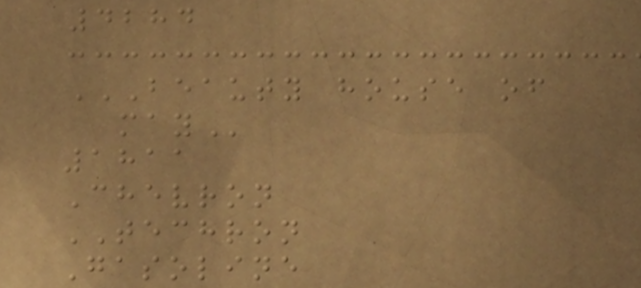4284
BEAUTY HOUSE OF
MAY
1811
Chevron
TECHRON
Gasoline
